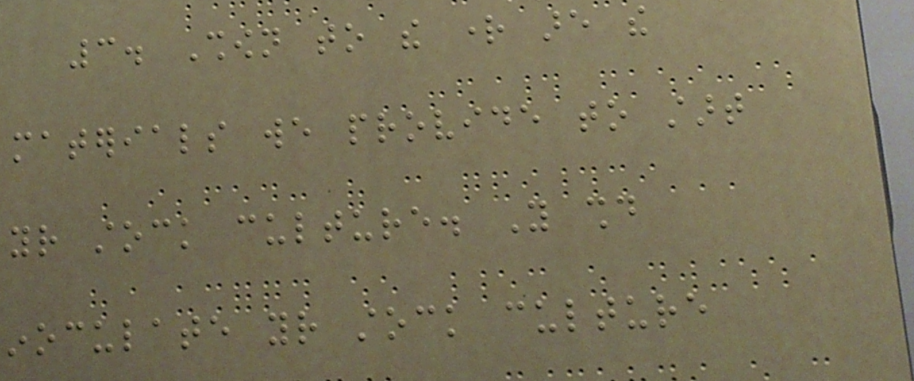3. Shown to the right are the
materials we provide to start
your stock culture. You should
inoculate your stock culture
